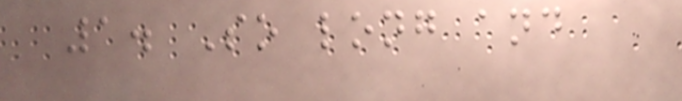1. So long and
